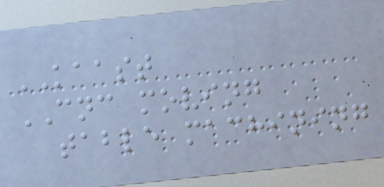KAAST
CNC moving
table machining
